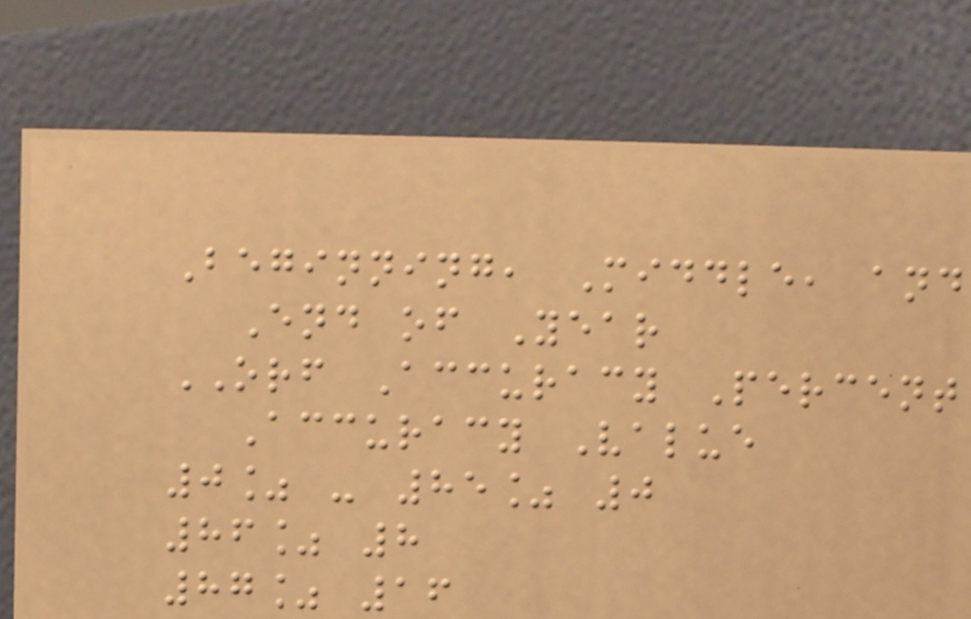Beginning, Middle, and
End of Year
ORF Accuracy Percent
Accuracy Value
0% - 85% 0
86% 8
87% 16
